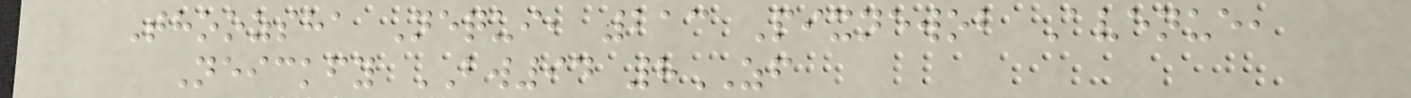Thoozsha Nequi, 213 Pixnewob Avenue,
Neickfy BW94 8ZF
